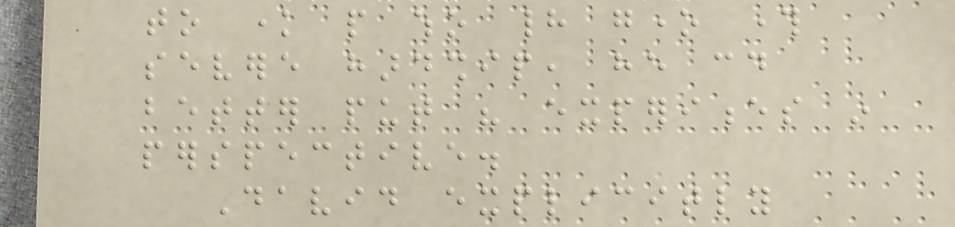to know people who had gone through
severe hardship, he could
better put his experiences in
perspective.
David explicitly
